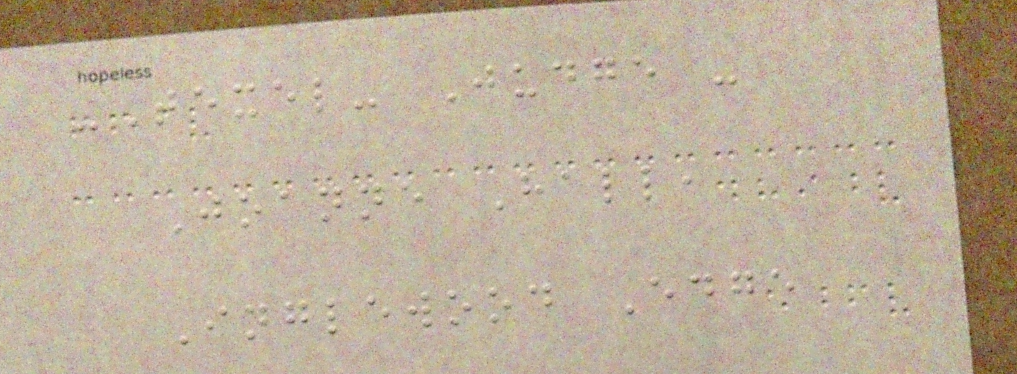-Texel- Judge -
Joanne Hall,
Inglewood Edge
